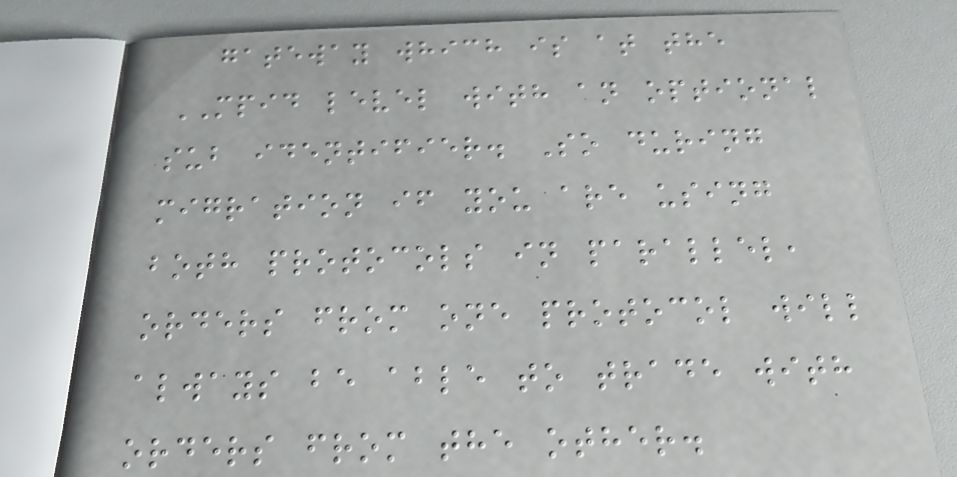gateway which is at the
MPID level with an optional
sub identifier. So during
migration if you are using
both protocols in parallel,
orders from one protocol will
always be able to trade with
orders from the other.
